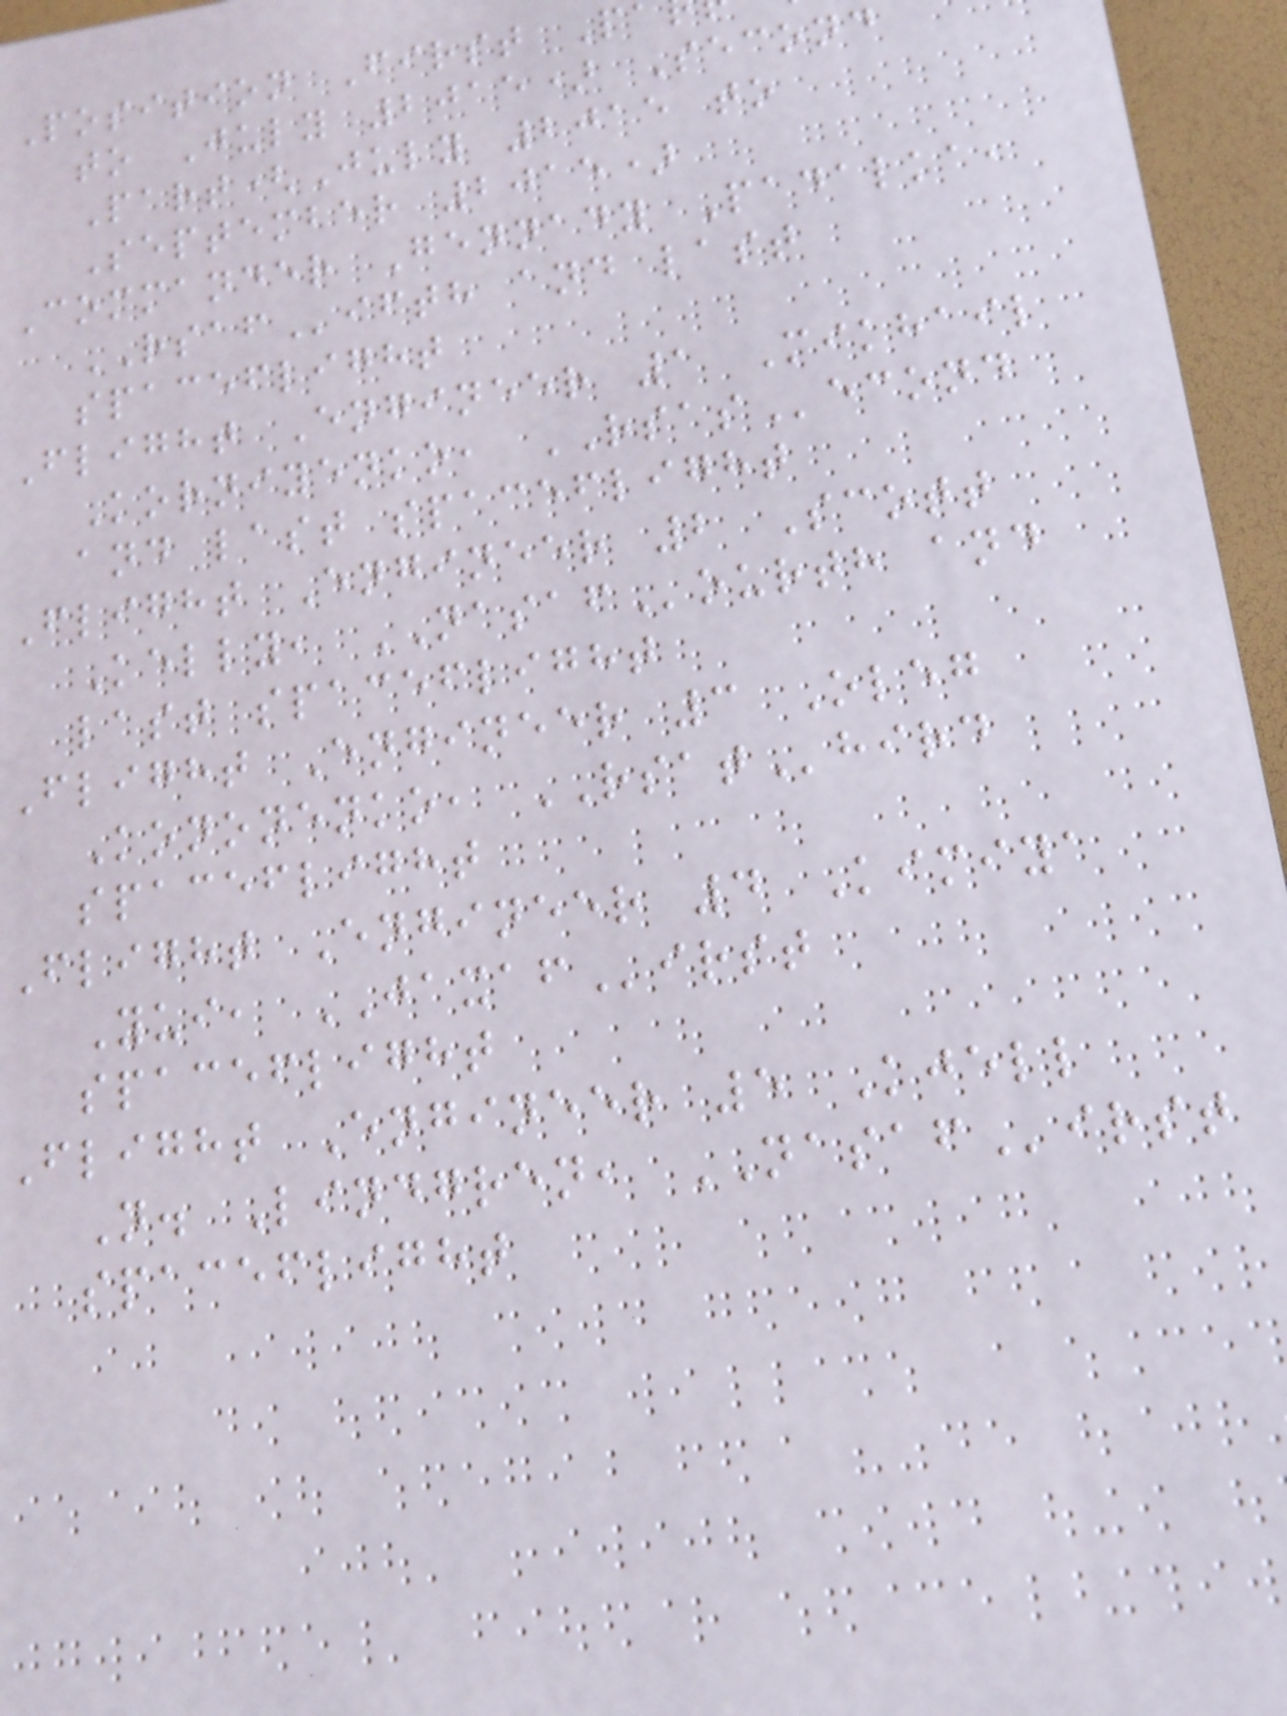Position First P
to July 2015) Second
Part(July 2015 to
September 2015)
Commander Gennady Padalka,
RSAFifth and last
spaceflight
Flight Engineer 1 Mikhail
Korniyenko, RSASecond
and last spaceflight
Flight Engineer 2 Scott
Kelly, NASAFourth and
last spaceflight
Flight Engineer 3 Oleg
Kononenko, RSAThird
spaceflight
Flight Engineer 4 Kimiya
Yui, JAXAFirst
spaceflight
Flight Engineer 5 Kjell
N. Lindgren, NASAFirst
spaceflight
